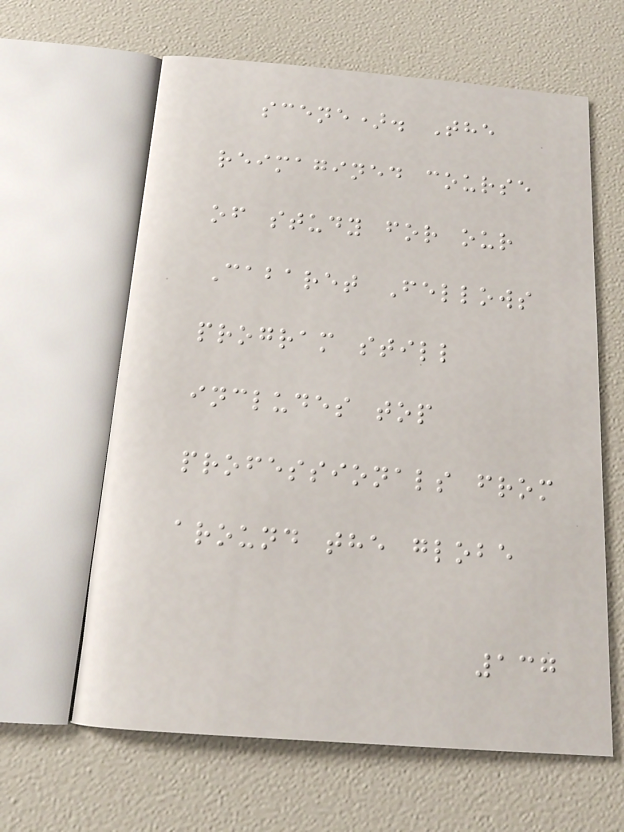scene). The
reimagined course
of study for our
Cabaret Fellows
program still
includes top
professionals from
around the globe
137
